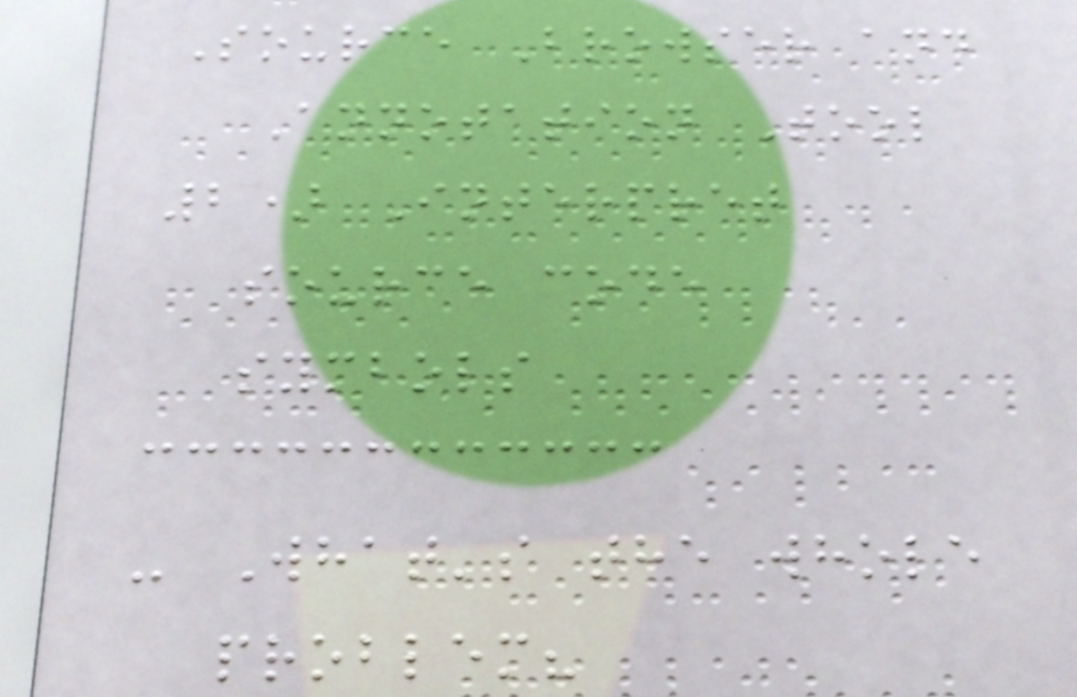Source Browser and
Annotation Tool
2) Interpret
source code
symbols
- What's the whole
problem?
